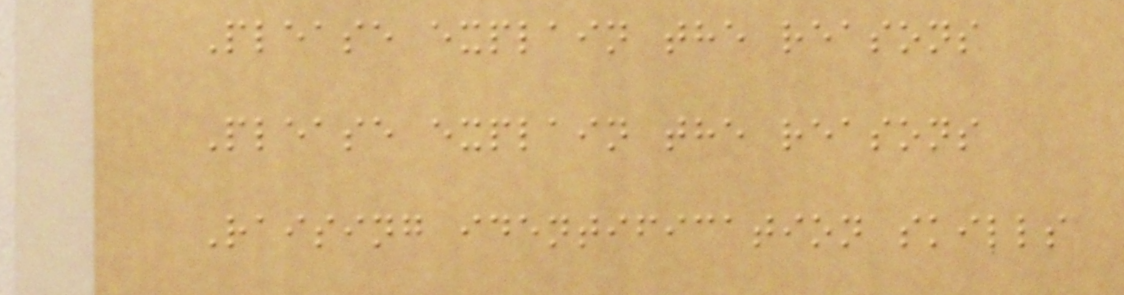Please explain the reasons
Please explain the reasons
Raising identification skills
